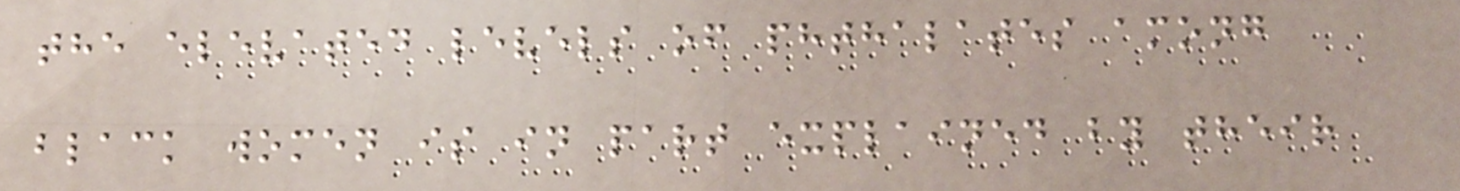the elevated levels of phthalates among
black women is in part explained by their
